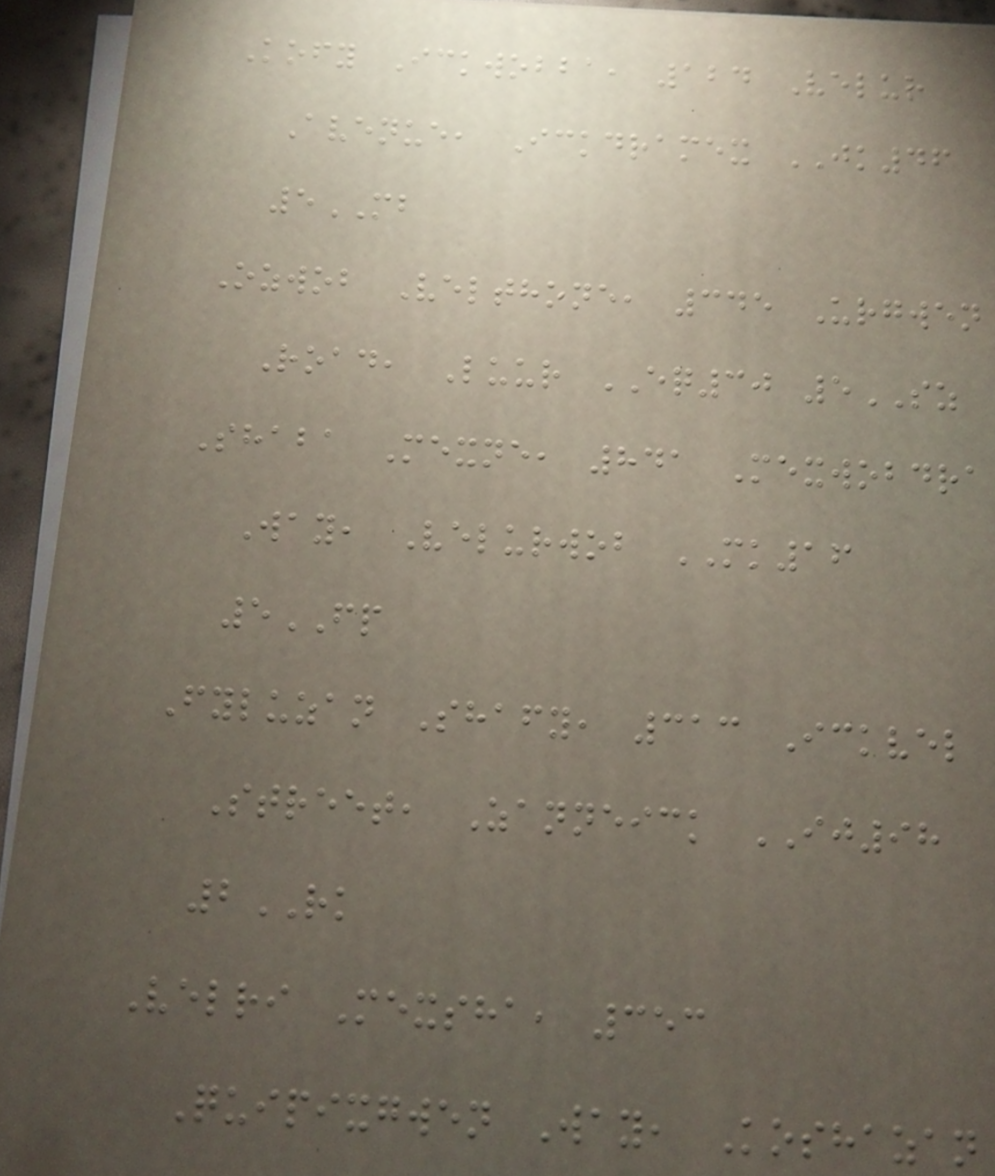Kofy Ickwobba, 124 Velur
Avenue, Ickdramex JK46
5MB
Ozwob Velthone, 345 Urgwen
Road, Luur EQ30 5SZ
Shaba Mexne, 841 Mexwobdra
Way, Velurwob MK16
5FP
Fyluzan Shafy, 313 Ickvel
Street, Zanneick IJ98
2RK
Velri Mexsha, 353
Quipixgwen Way, Koshazan
